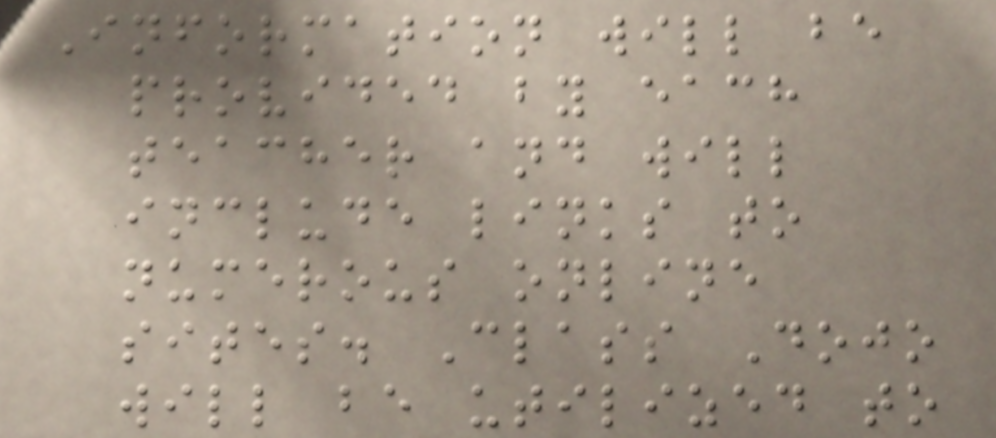Information will be
provided by each
teacher and will
include links to
numerous online
sites. Class Dojo
will be utilized to
